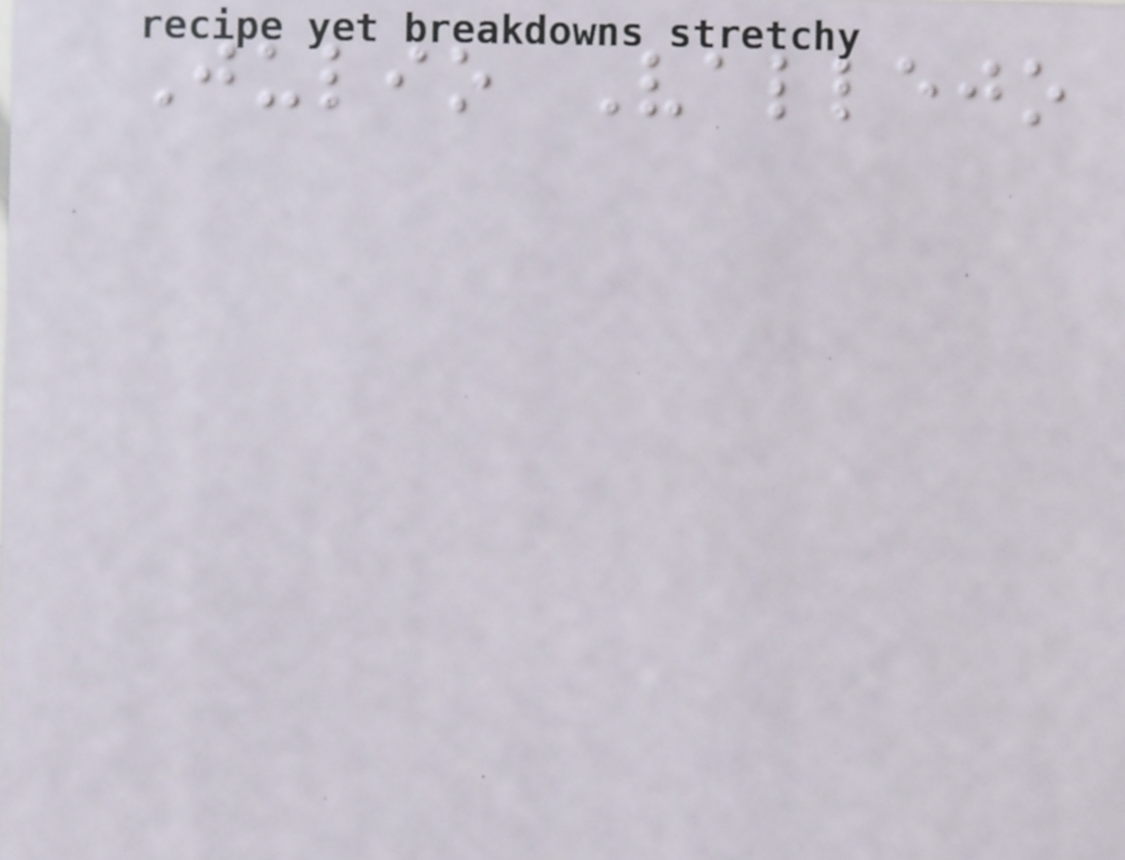Julio Vallejo
